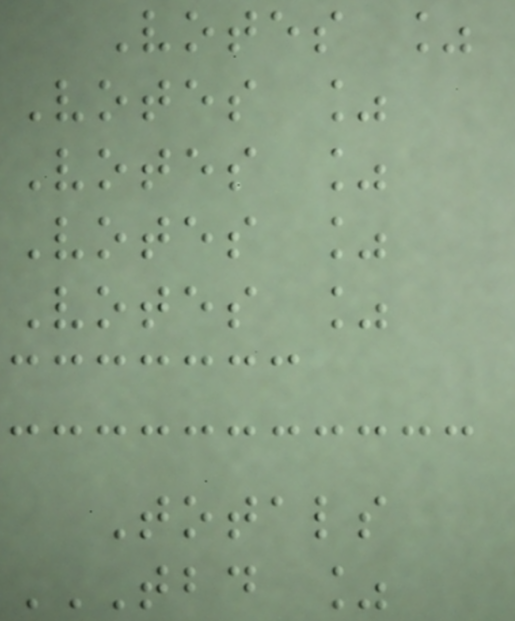Votes %
Votes %
Votes %
Votes %
Votes %
Totals
TBD %
